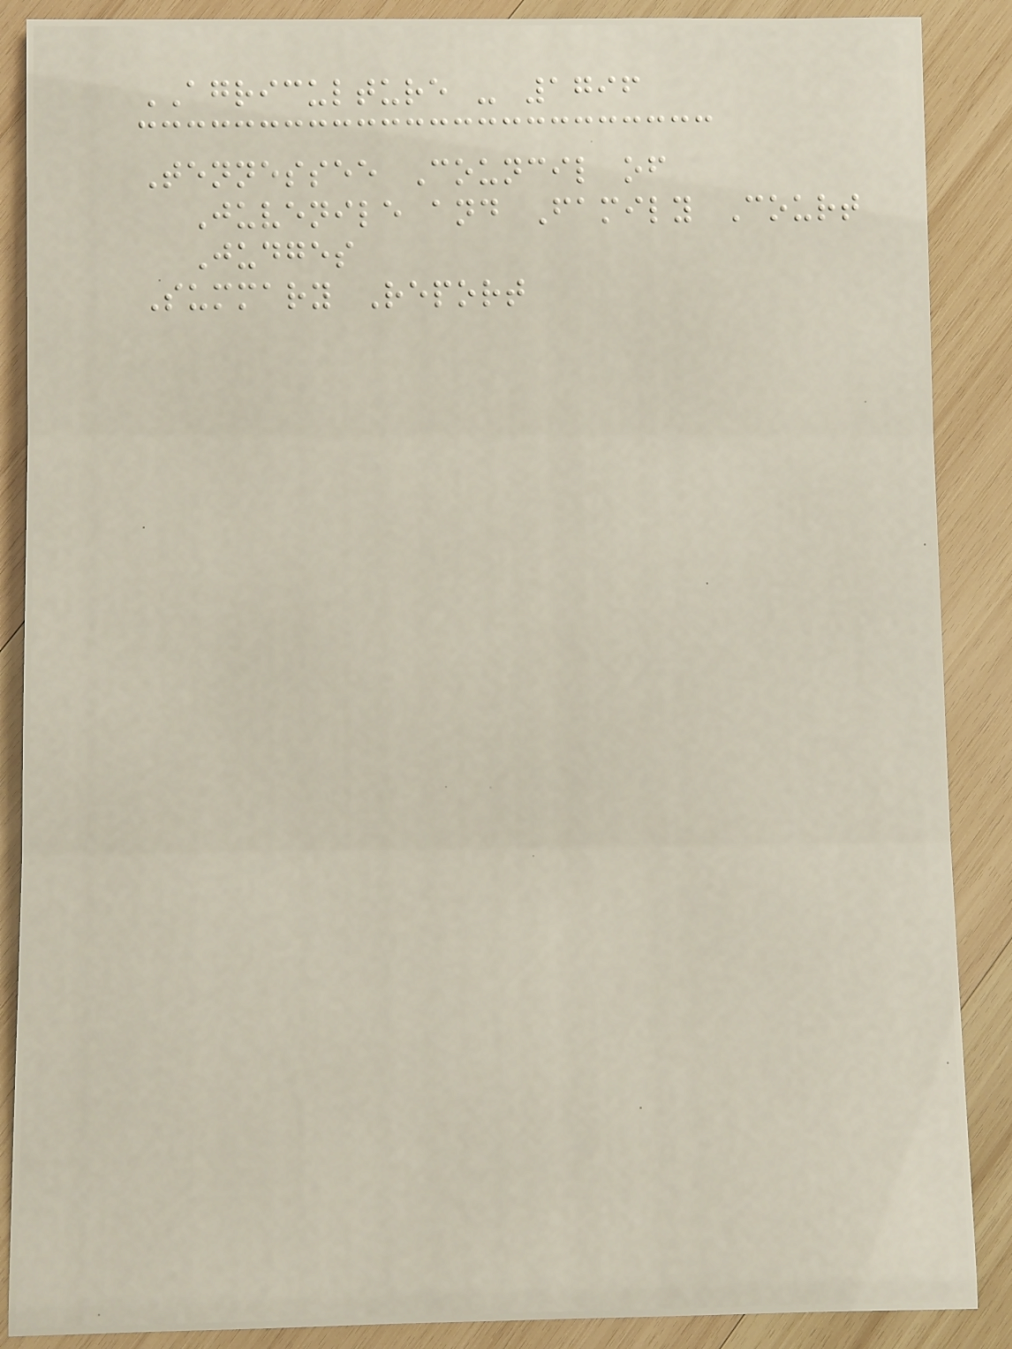AGRICULTURE - 1796
Tennessee Council of
Juvenile and Family Court
Judges
Summary Report
